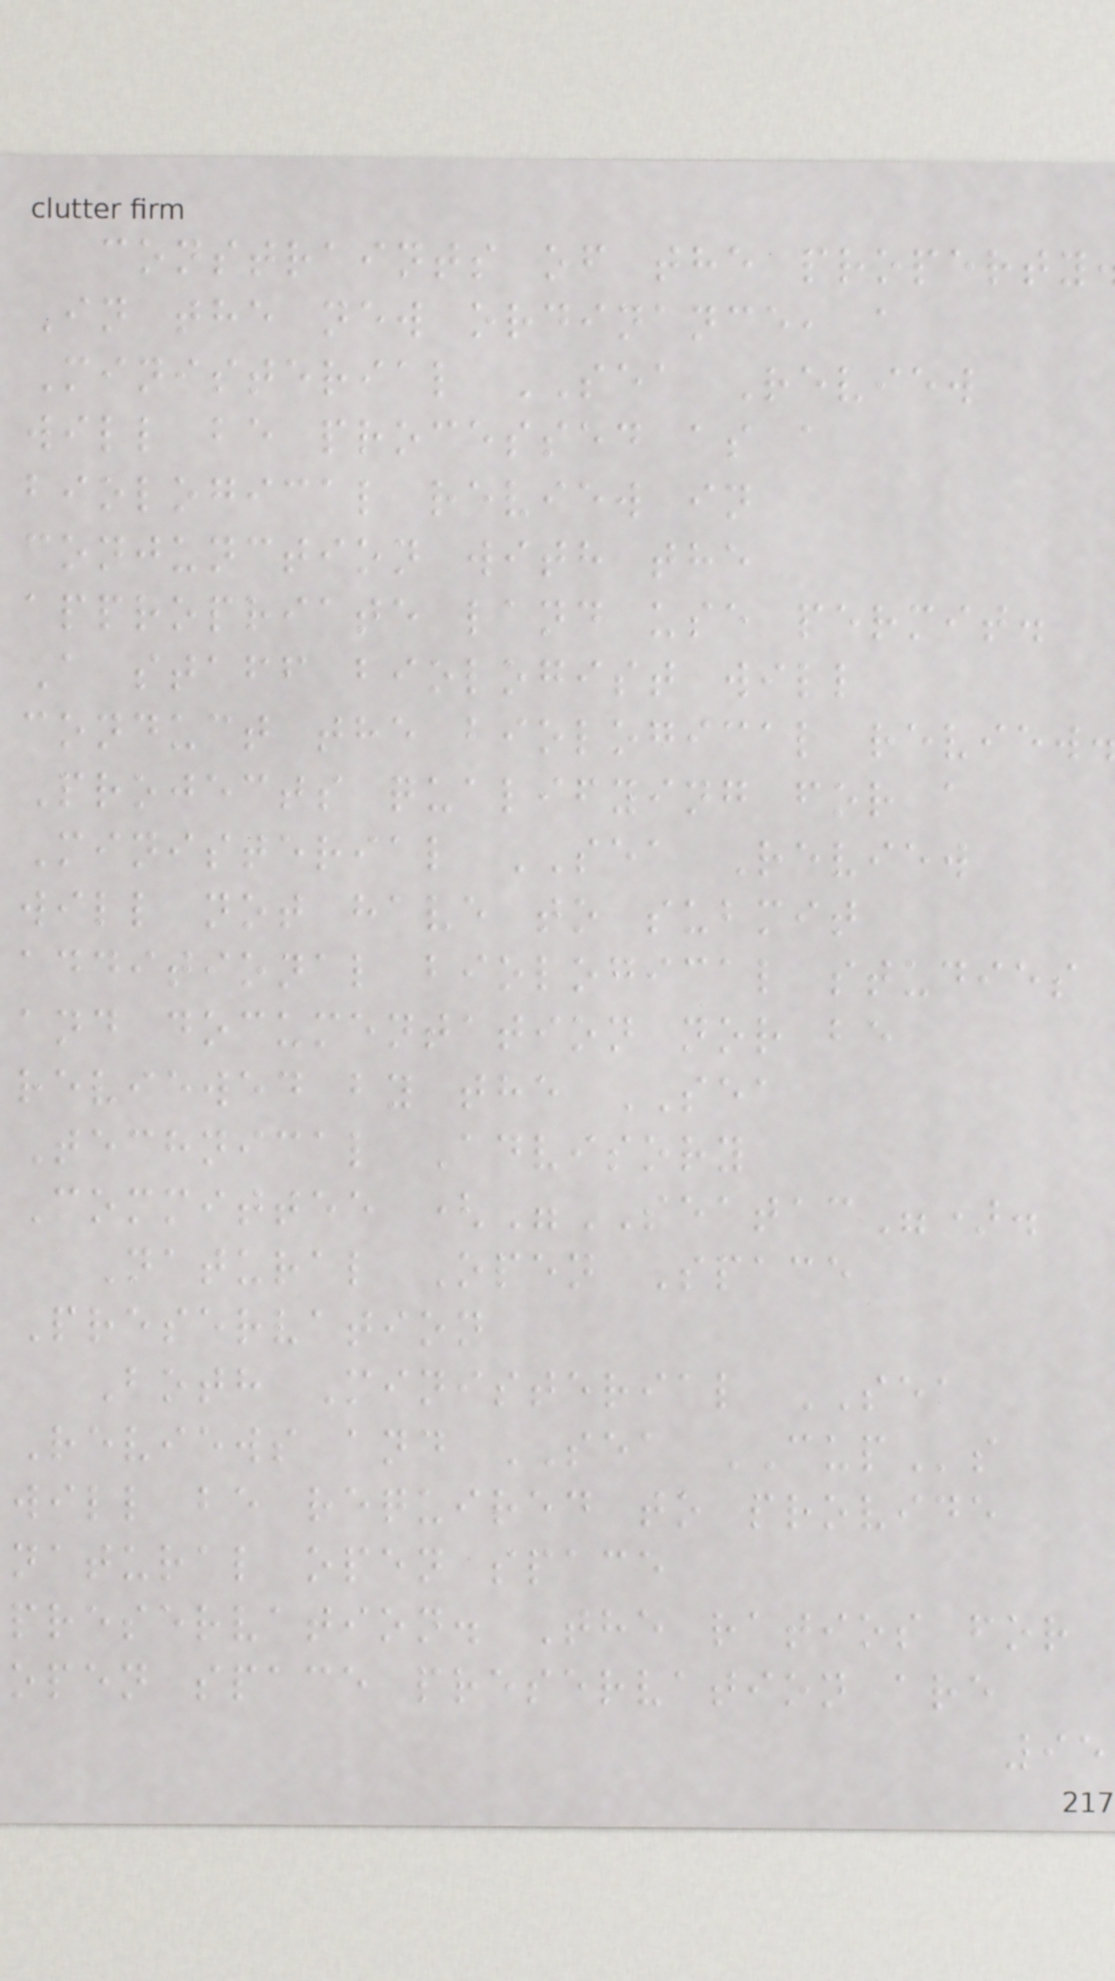constraints of the property
In the new ordinance, a
Ministerial SEA Review
will be processed as a
biological review in
conjunction with the
appropriate land use permit.
A staff biologist will
conduct the biological review
Projects qualifying for a
Ministerial SEA Review
will not have to submit
additional biological studies
and documentation nor be
reviewed by the SEA
Technical Advisory
Committee ("SEATAC").
Natural Open Space
Preservation
Both Ministerial SEA
Reviews and SEA CUPs
will be required to provide
natural open space
preservation. The ratios for
open space preservation are
95
